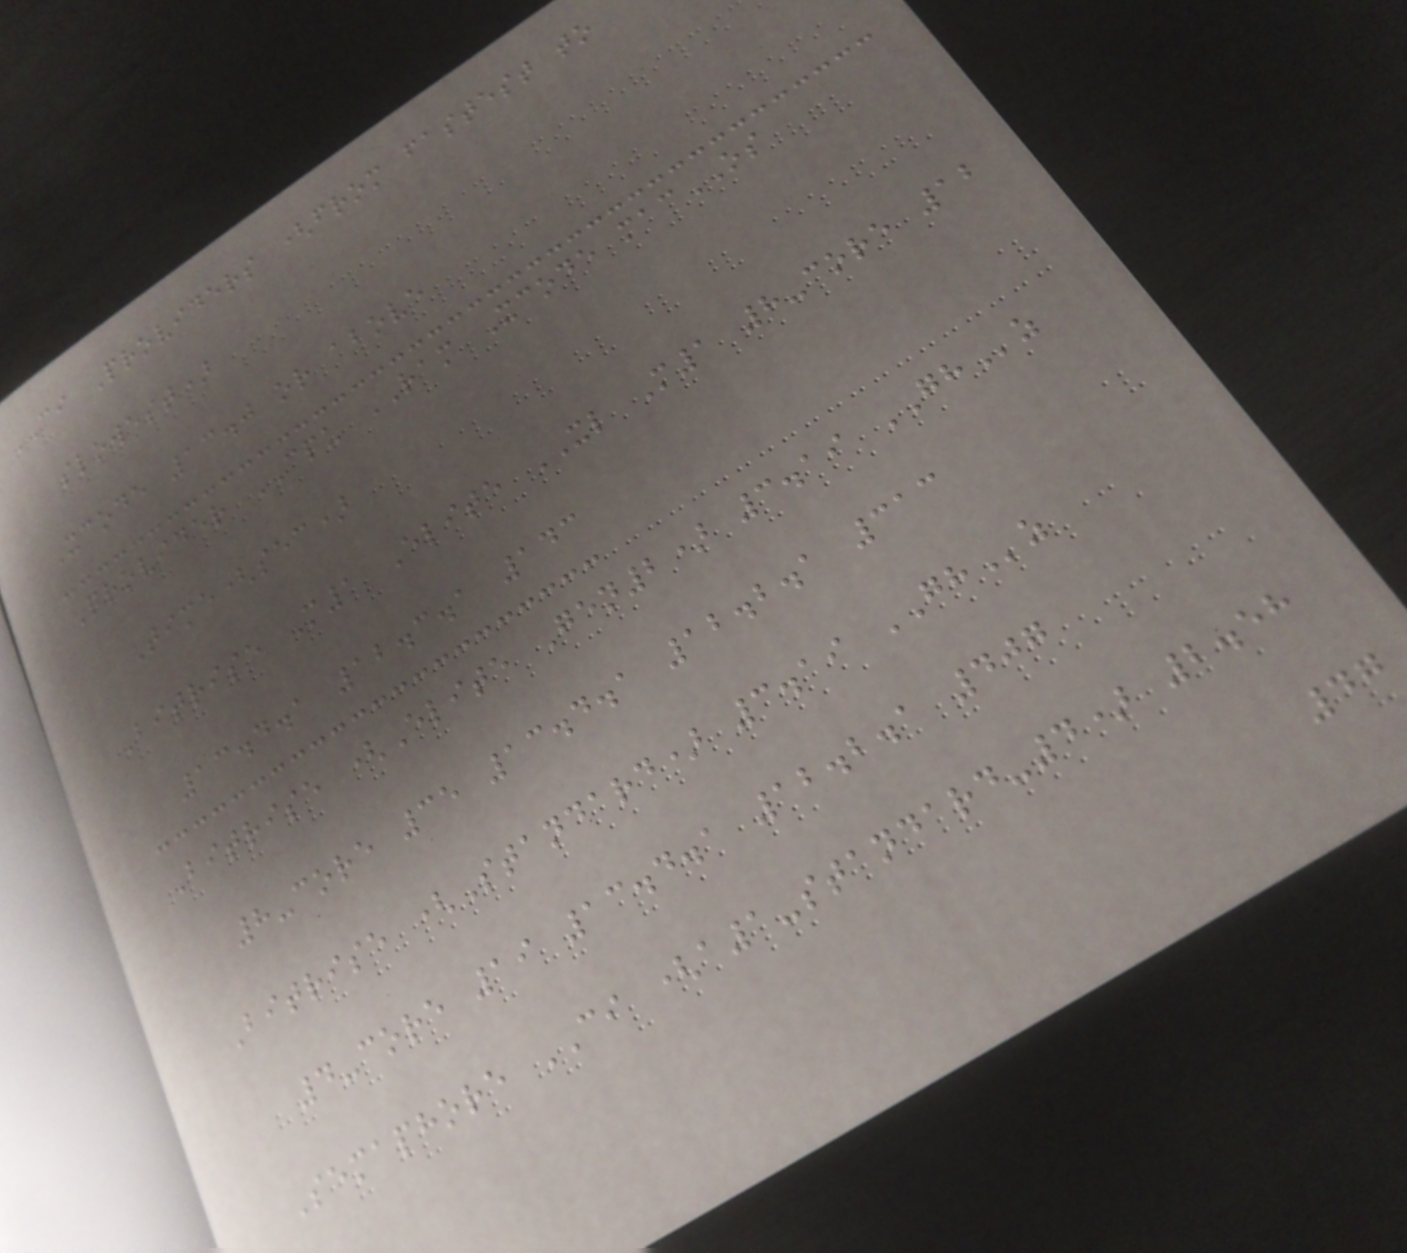CI Providers (from fastest to
slowest)
Xcode 13.0 or above
Provider CPU RAM Xcode macOS
Time(sec)
Bitrise M1 Elite XL M1 8-core 12
13.4.1 12.3.1 143
Bitrise (Elite Gen2) 3.19 GHz
8-core 35 13.4.1 12.2.1 313
Bitrise (Standard) 3.19 GHz
4-core 19 13.4.1 12.2.1 407
Semaphore CI (a1-standard-4) 2.58
47
